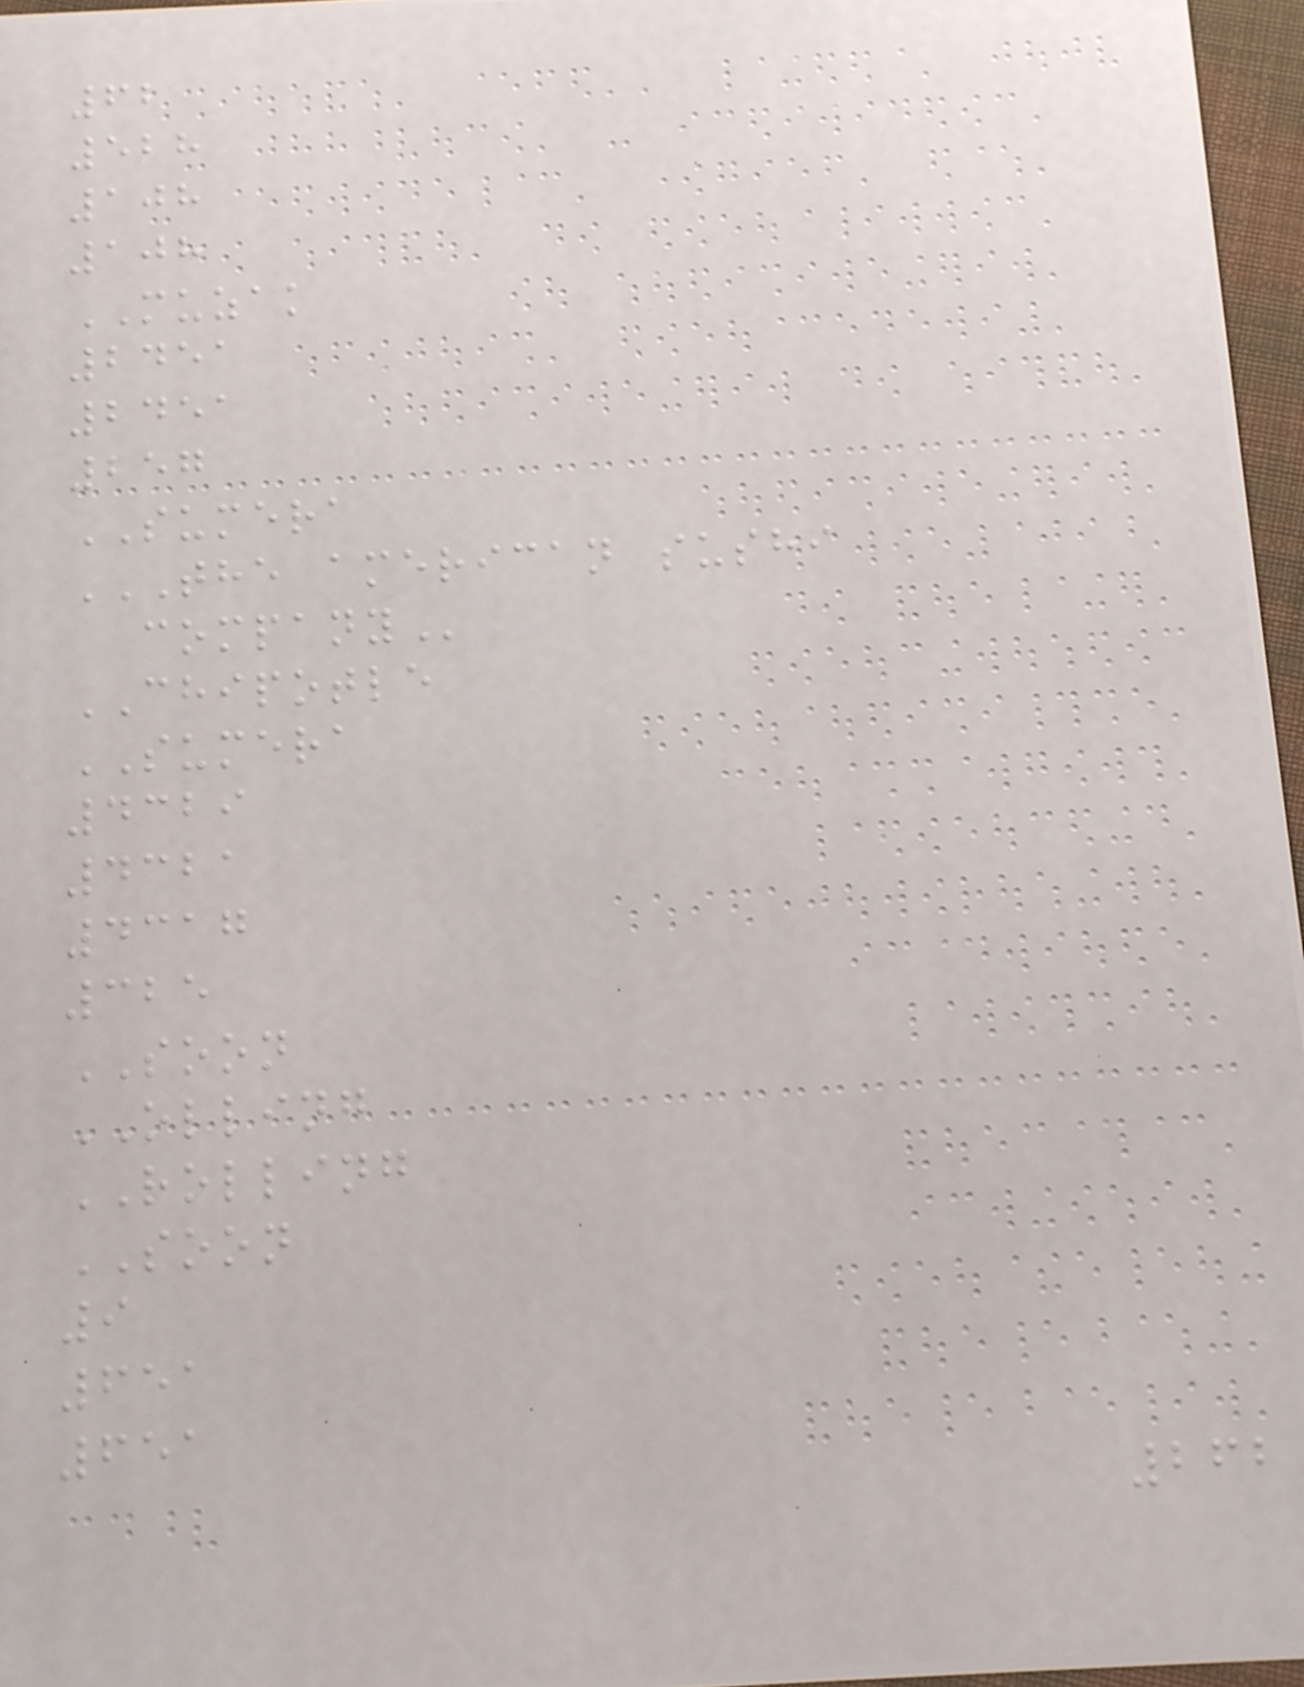62
528
108
108
MUZAK
2451
2451
257
SUMERA
THE AMERICAN SUSHI
COMPANY
CHIPOTLE
SUMERA
4329
4321
4317
325
SOON
OLLING
ROLLING
SOON
9
651
651
262
